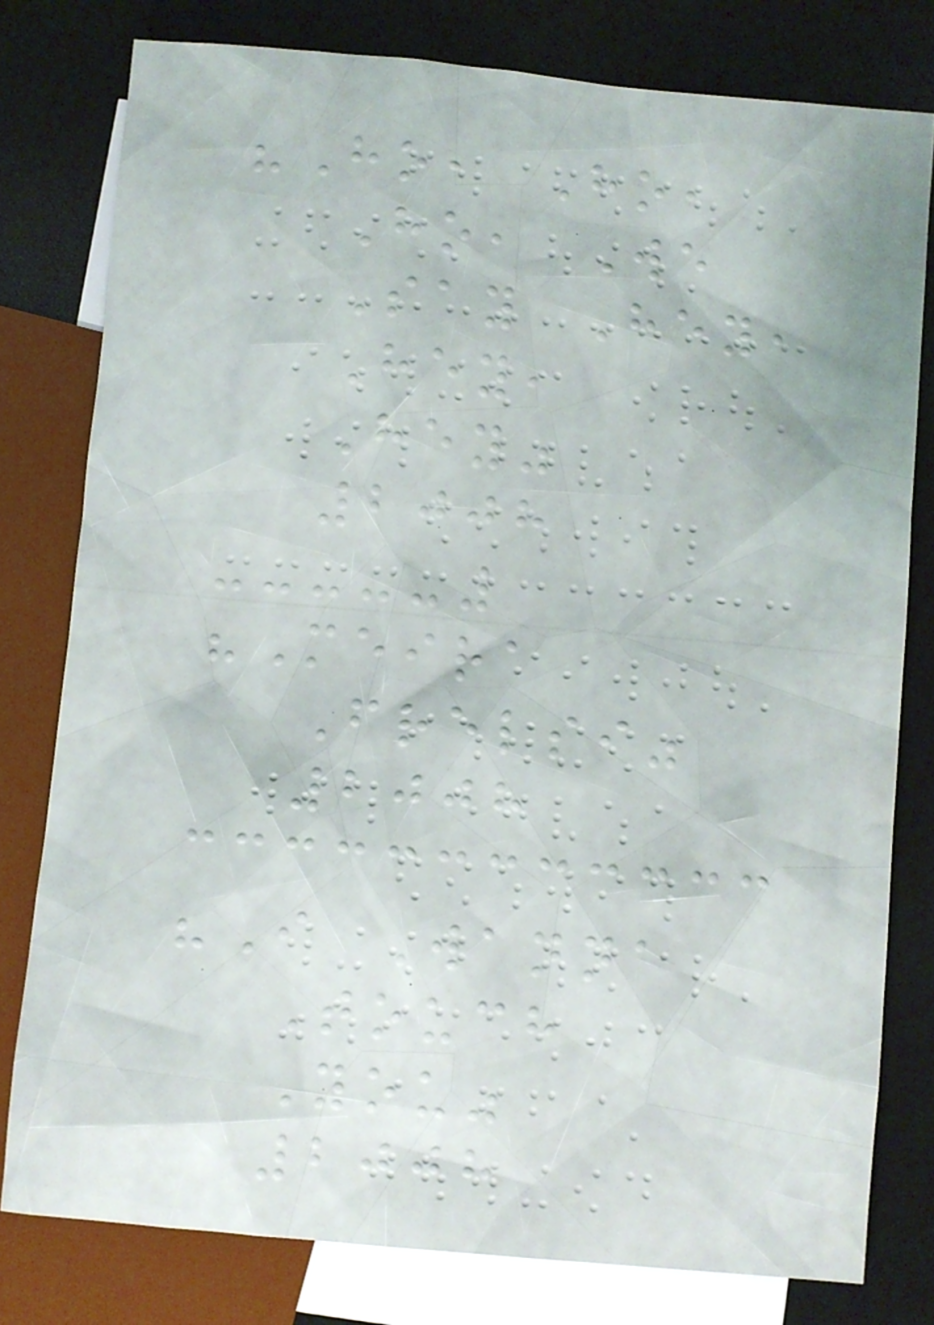"Ho, Ho,
Ho, We
Say Hey,
Hey,
Hey"
2008
"Meira
Frelsi"
2008
"I Wanna
Touch
You"
2008
